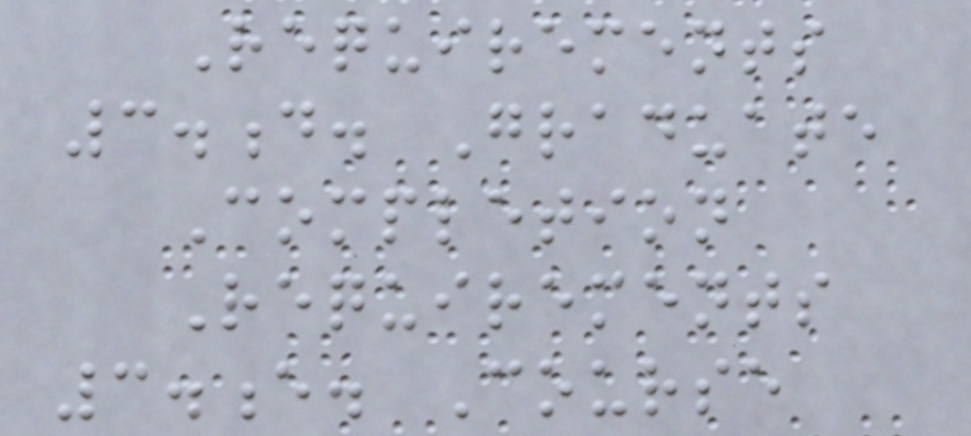Requirements
3.d. Graduate
Completion
Requirements
3.e. Course
